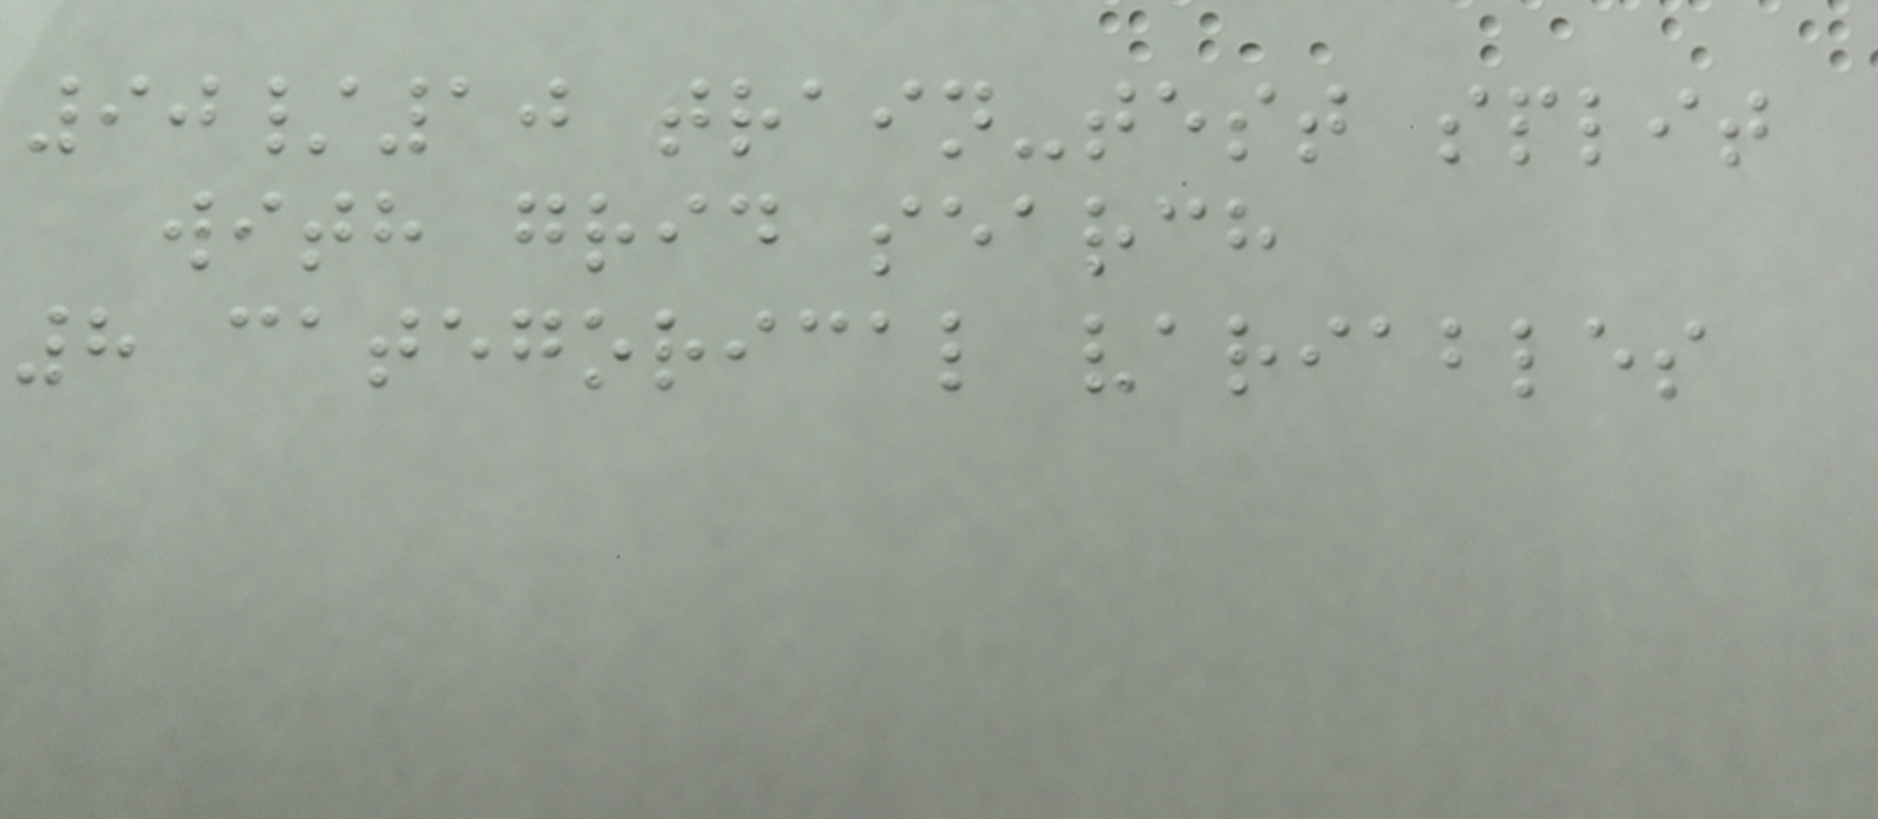90/10 train-test split
with grid search
8 categorical variables
